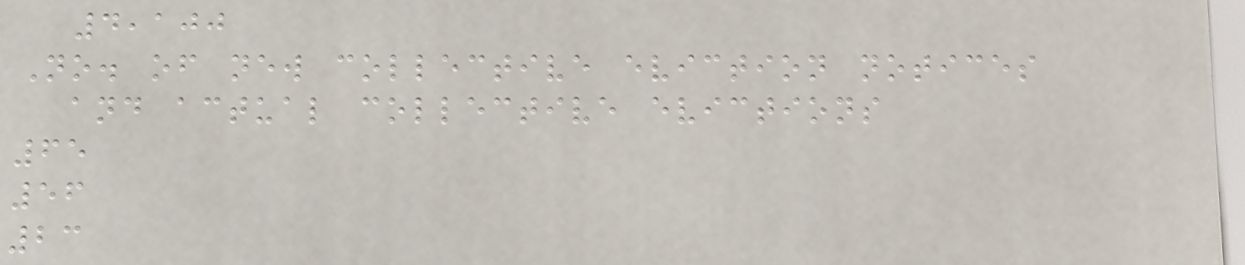4,100
No. of new collective eviction notices
and actual collective evictions
65
56
23
